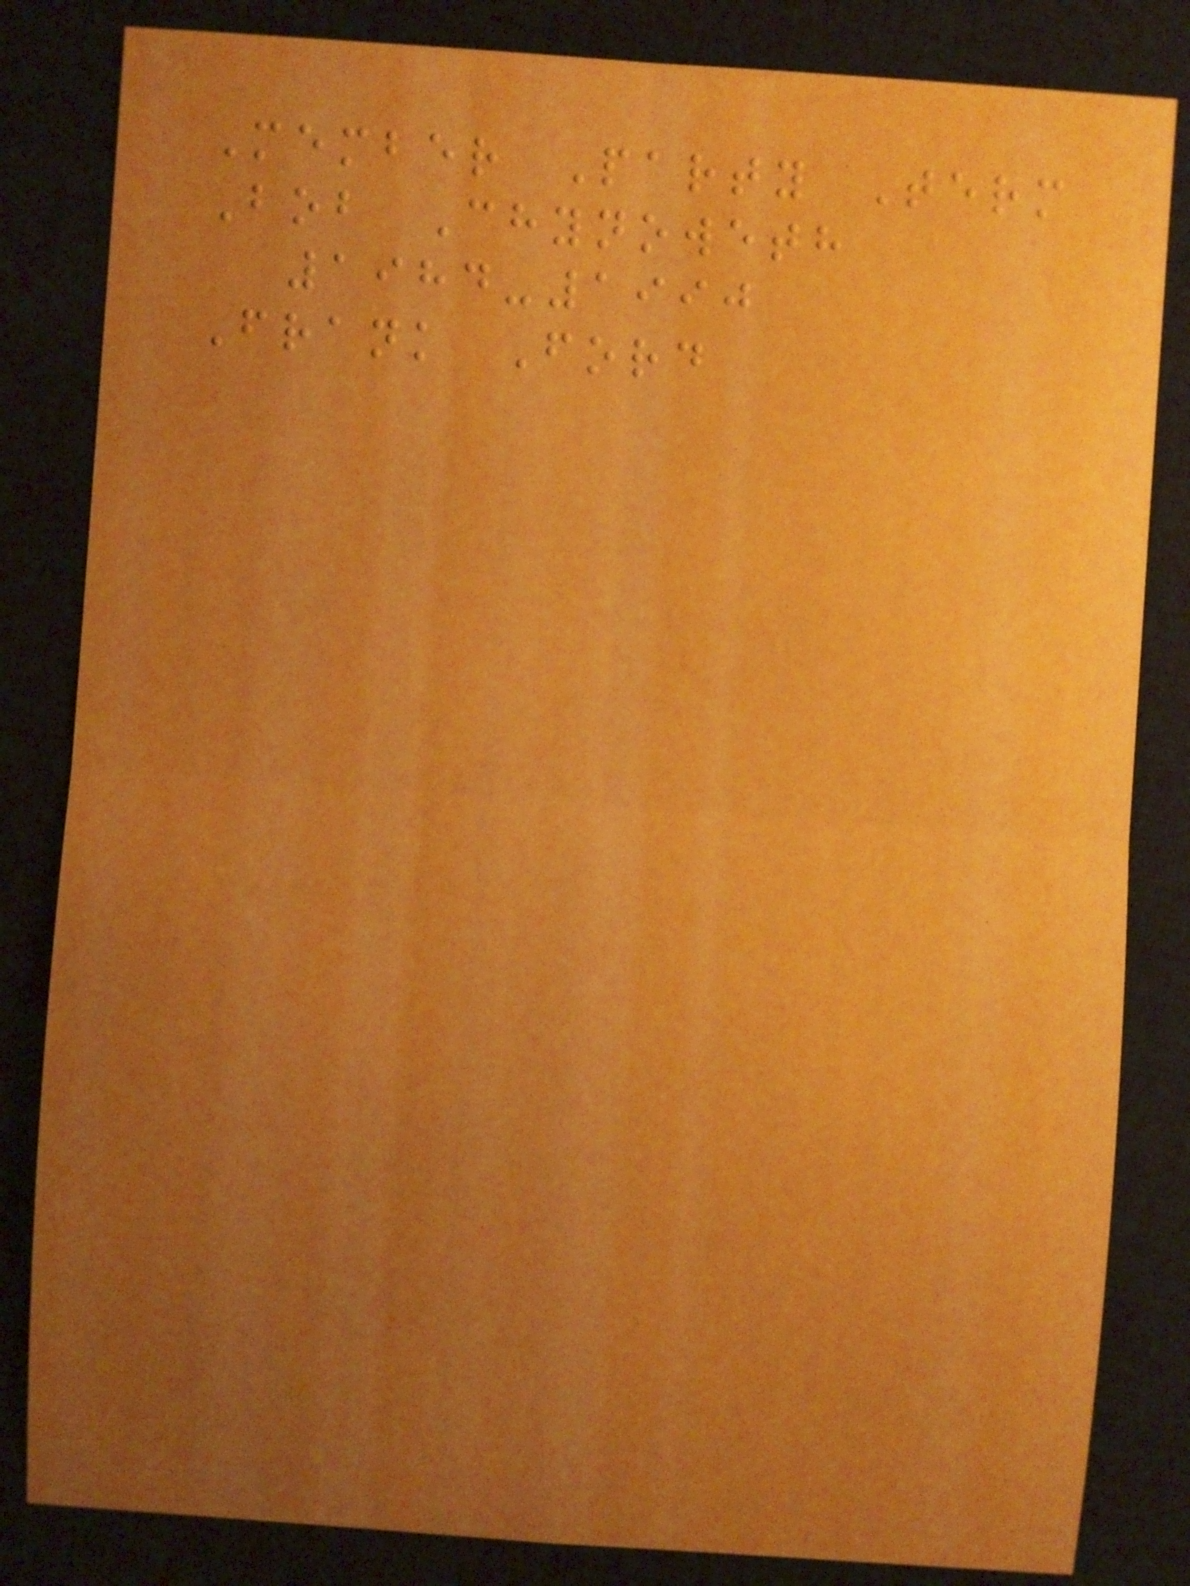Member Party Term
Bob Chynoweth
1984-1990
Frank Ford
